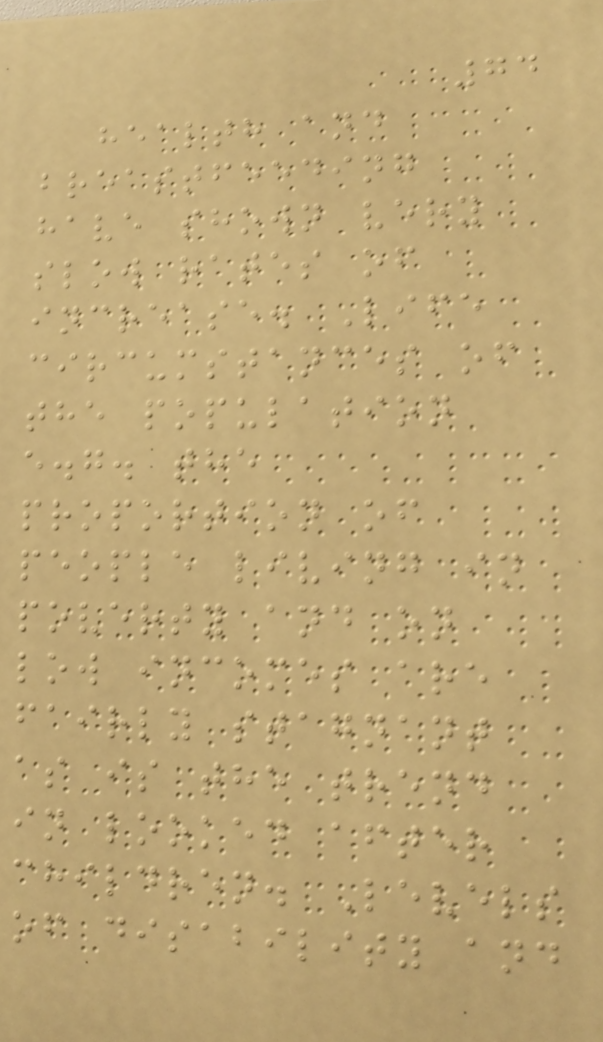74
health and
breastfeeding
have shown very
slow rates of
increase. Life
circumstances of
the population
e.g. the
proportion of
people living in
poverty and on
low incomes are
fairly stagnant
as is the trend
in looked after
children. Levels
of disability and
